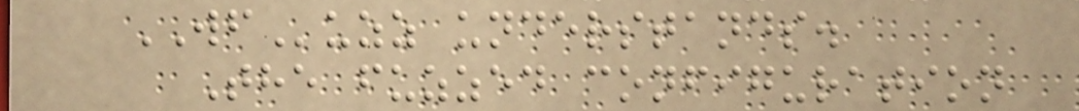WFuzz understands.
The fuzzed configuration
